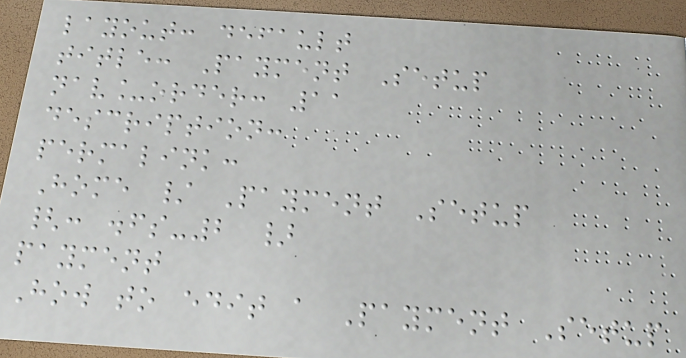layout: default
title: Payment Setup
nav_order: 11
description:
permalink:
Home / Payment Setup
{: .fs-2 }
payment
How to edit a Payment Setup
